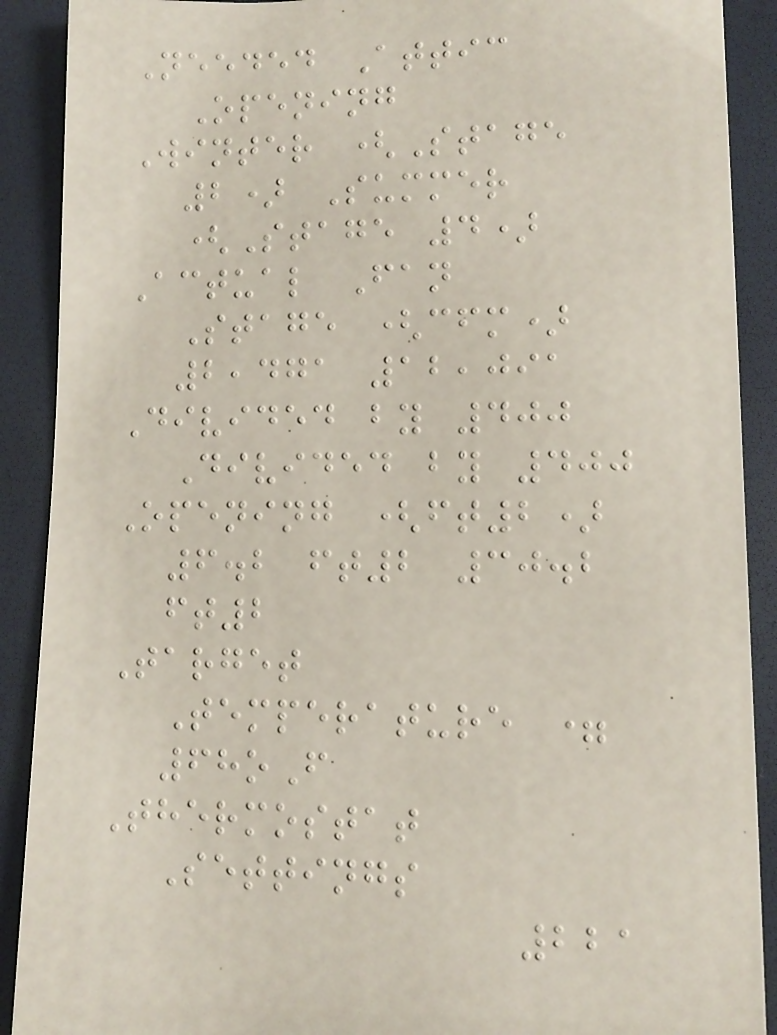Needed Attic
Opening
Winter (Stage
2) Summer
(Stage 4)
Actual Fan
Stage (cfm)
2,471 12,091
Divided by 400
Divided by 400
Opening (ft2)
6.2 ft2 30.2
ft2
Target
Temperature =
68oF
Thermostat
Settings
221
